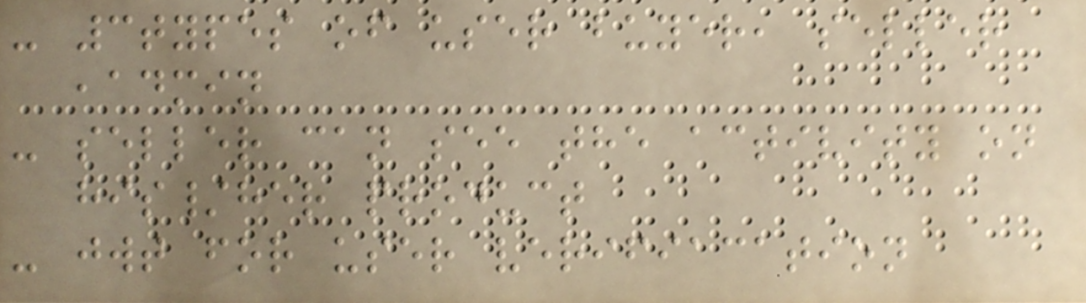- 3types of user buyer, seller
,admin
- seller can see the activity on
his/her product
- jwt for user verifiacation
